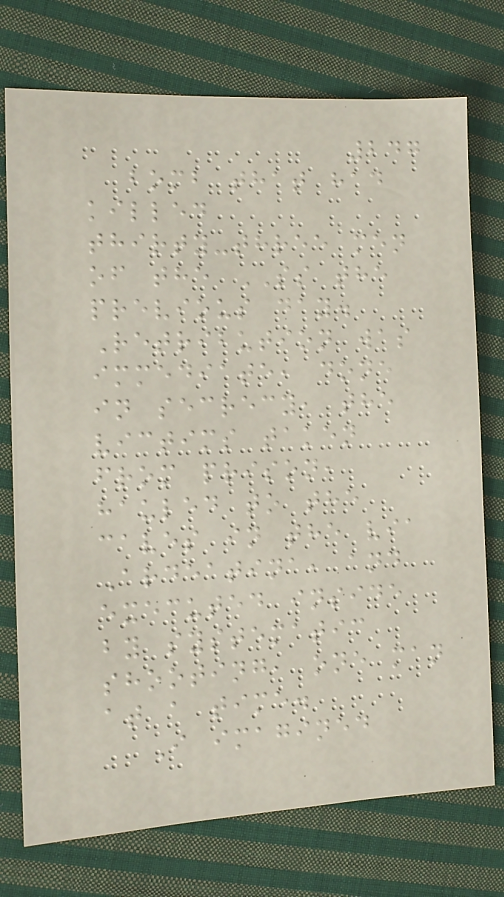247
bomb that had
killed
thirty-three men
of the SS the
previous day.
Retribution was
immediate, done
in secrecy, the
victims taken
from prison,
hauled to the
caves in the via
Ardeatina, and
executed inside
by systematic
shooting, one man
at a time.
I imagined
